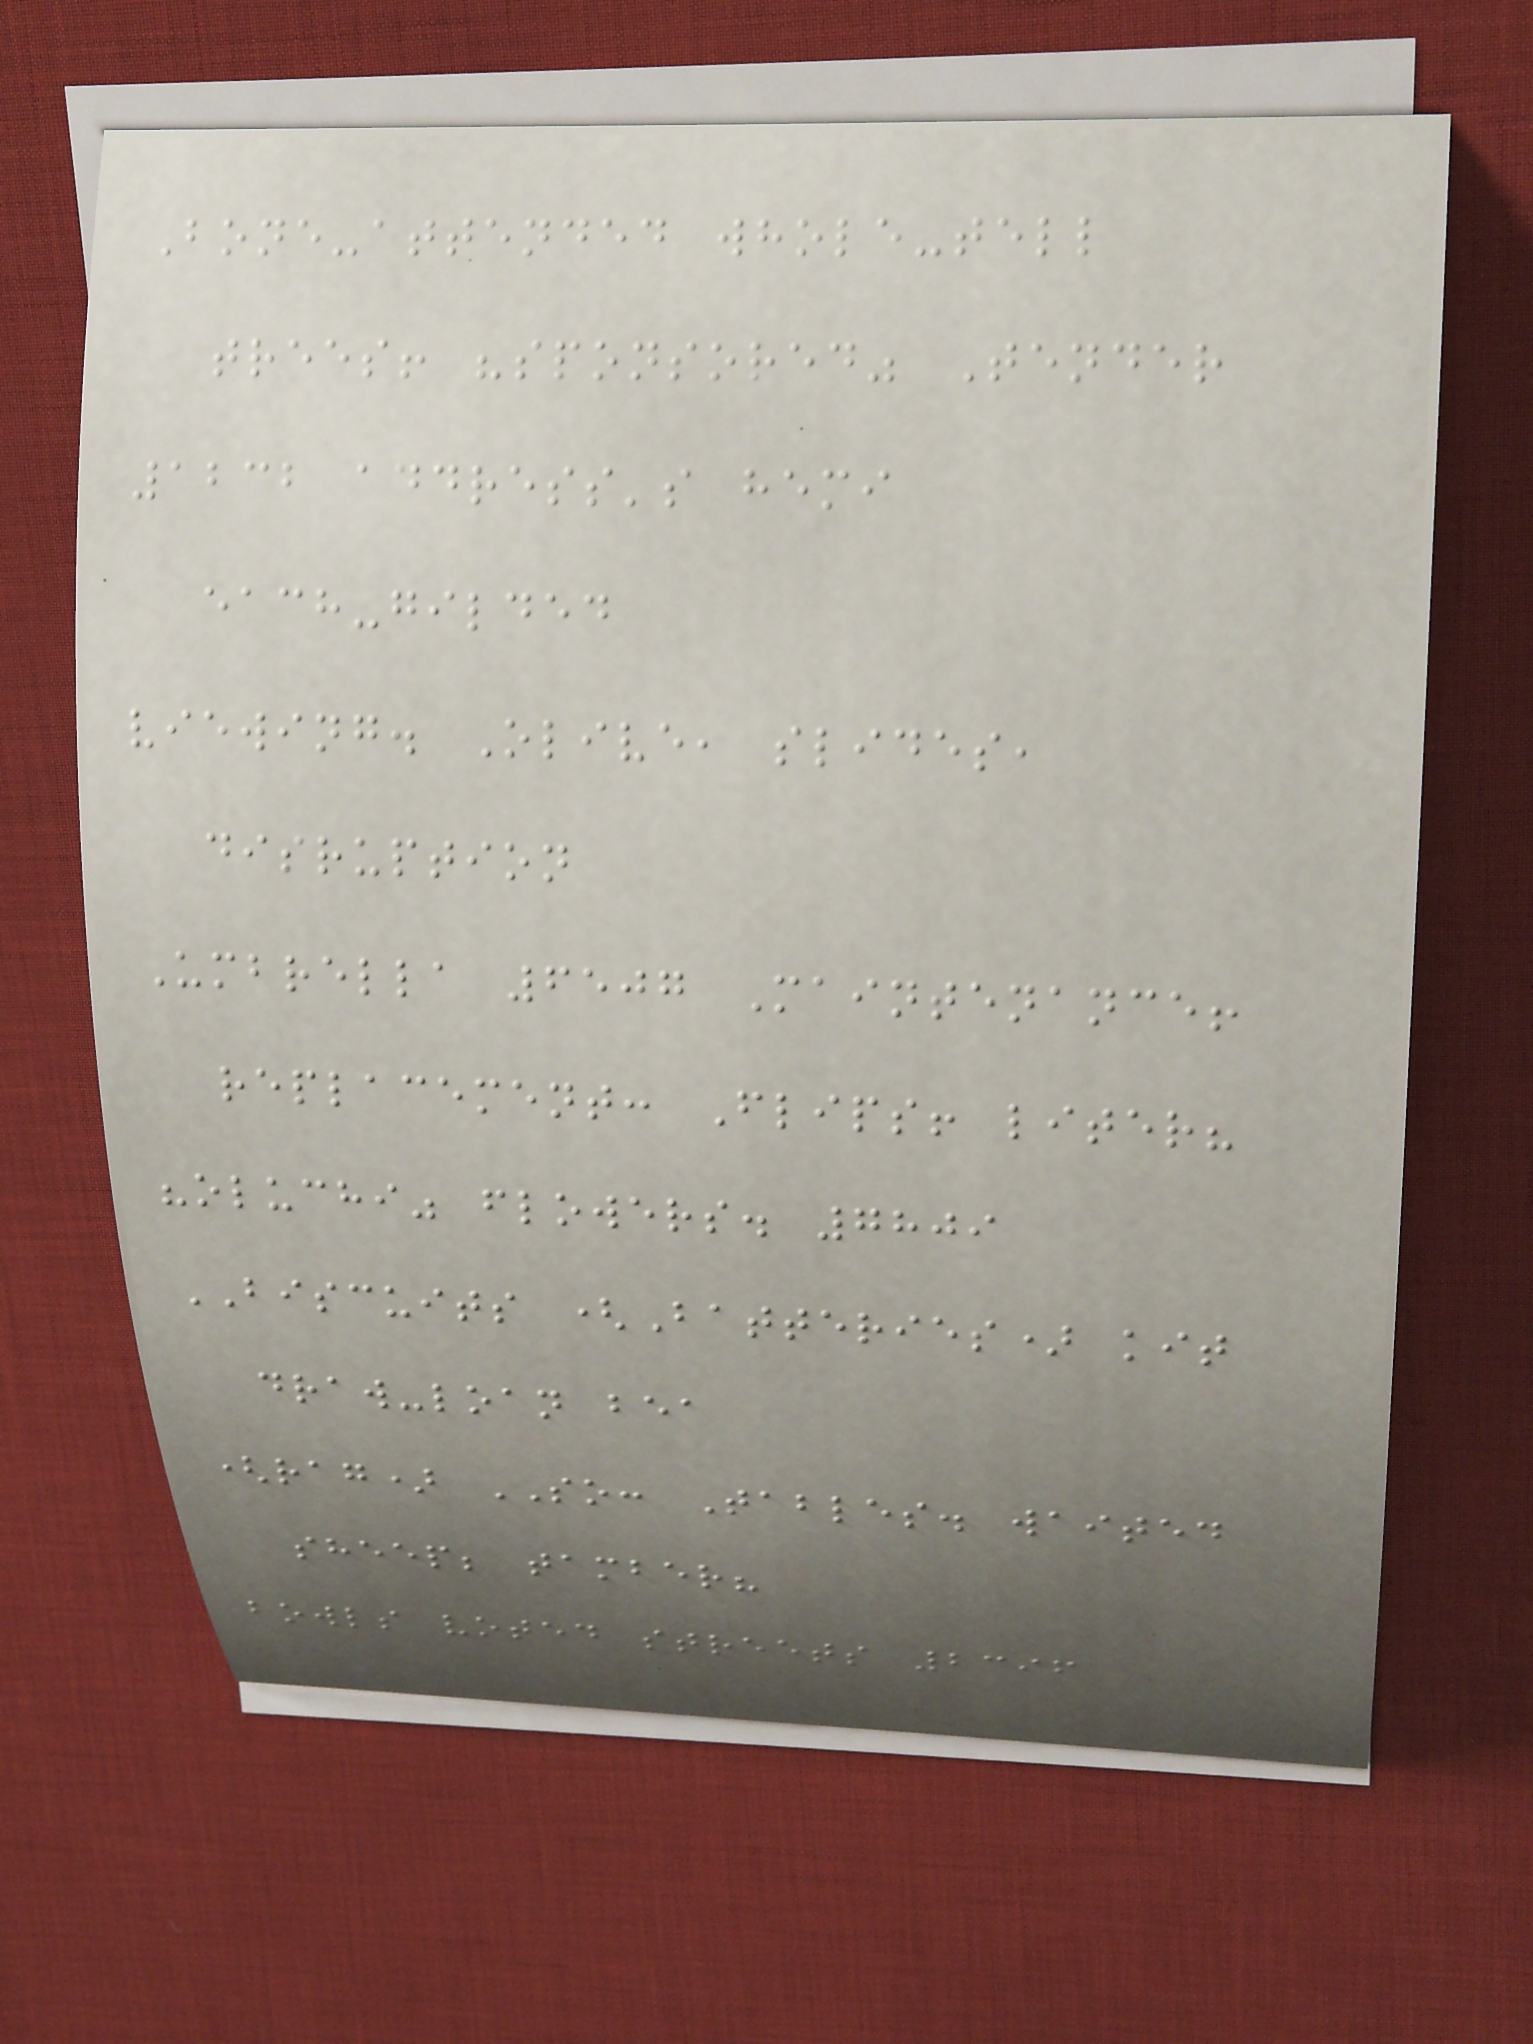Bone-attended whole-tell
trees! "sponsored" Tender
1232 address's hemi
each-gilded
viewing. Olive, slides,
disruption
Umbrella 6507 Maintenance!
replacement: Flips! liter?
"oluchi" flowers. 7809
BISCUITS (Batteries) kit
draw-loan bea
(rag) SO: Tables. waited
sheep; tamber?
bowls voted streets 2396
